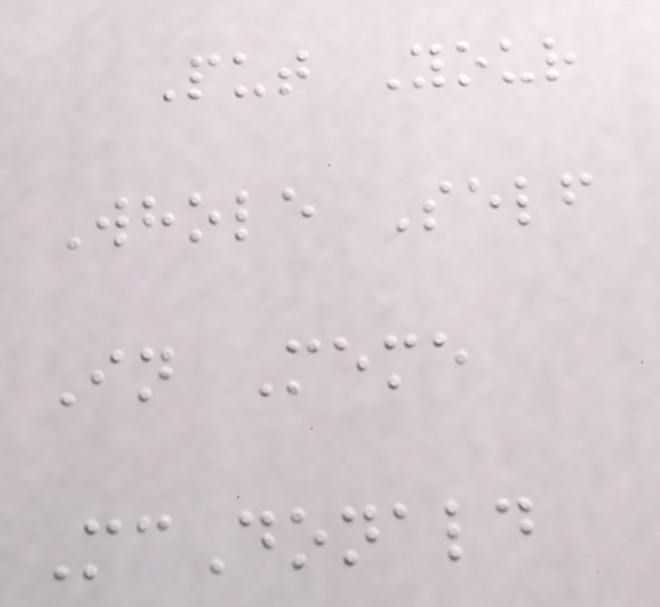Put Your
Whole Self
In Meme
McDonald
